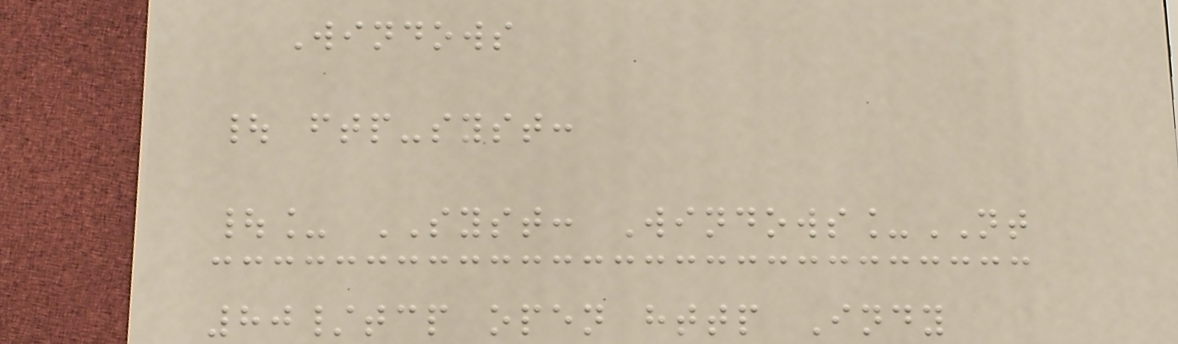Windows
| ftp-syst:
|_ SYST: Windows_NT
80/tcp open http Indy
